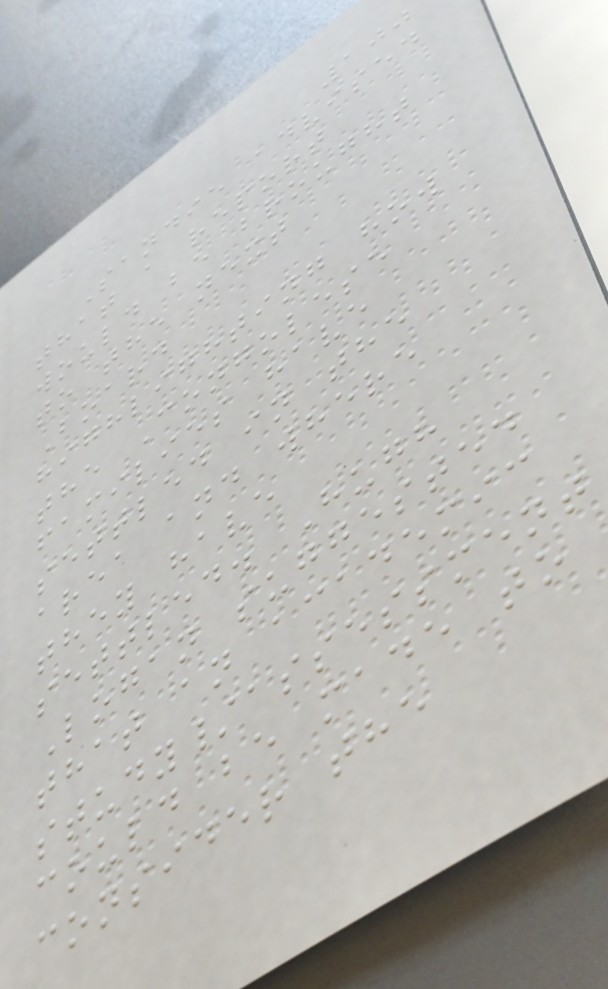100
Sandie advised
that a report
would be brought
to the next
Board
highlighting how
the Congolese
families have
settled in the
area and where
they have
settled. Hugh
Logan suggested
that an academic
study/assessment
could be made to
consider the
